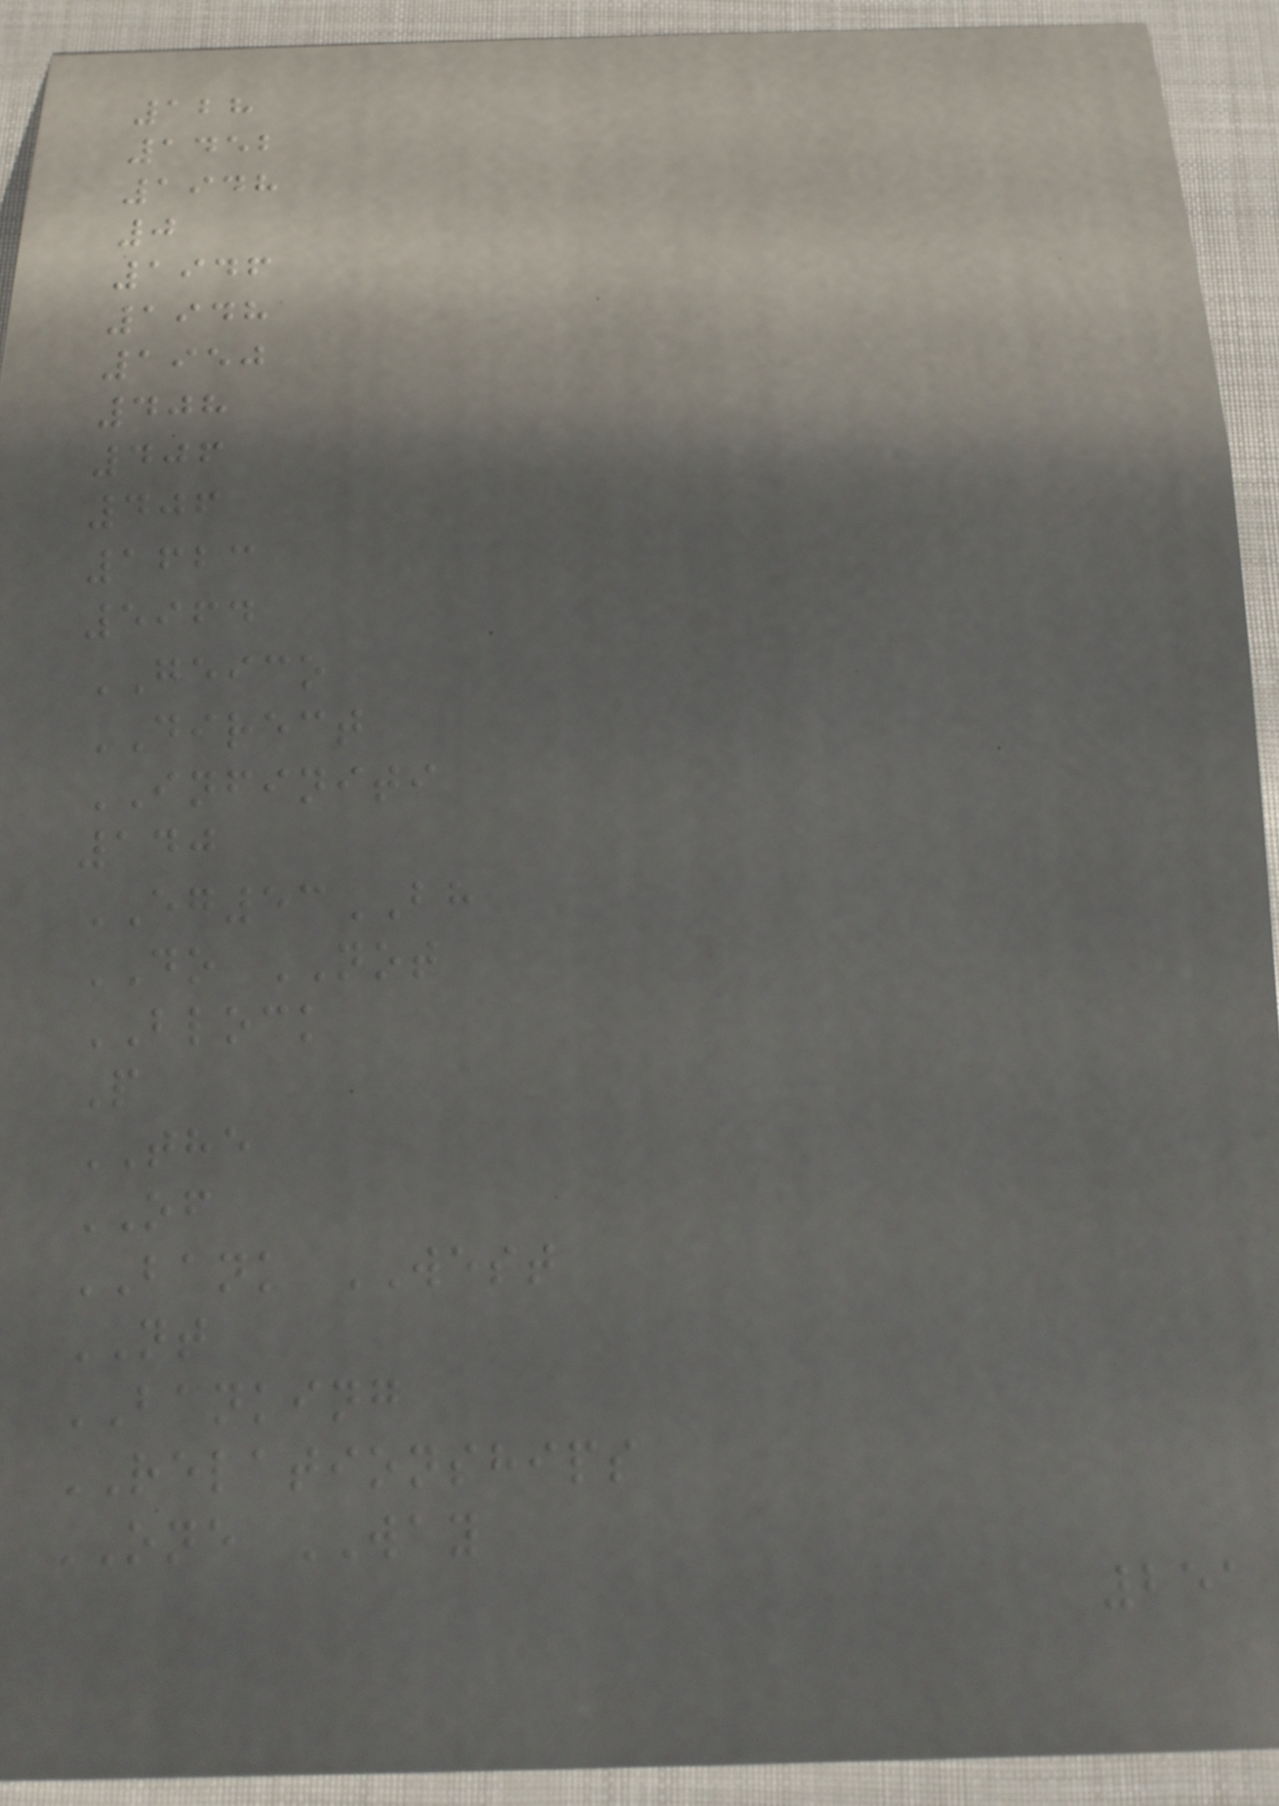128
1452
1948
0
1946
1948
1950
408
406
406
1623
5964
GEICO
DIRECT
INFINITI
140
EG53BH
DO NOT
BLOCK
P
THE
OF
BANK WEST
NT
BANKING
RELATIONSHIPS
ONE WAY
251
